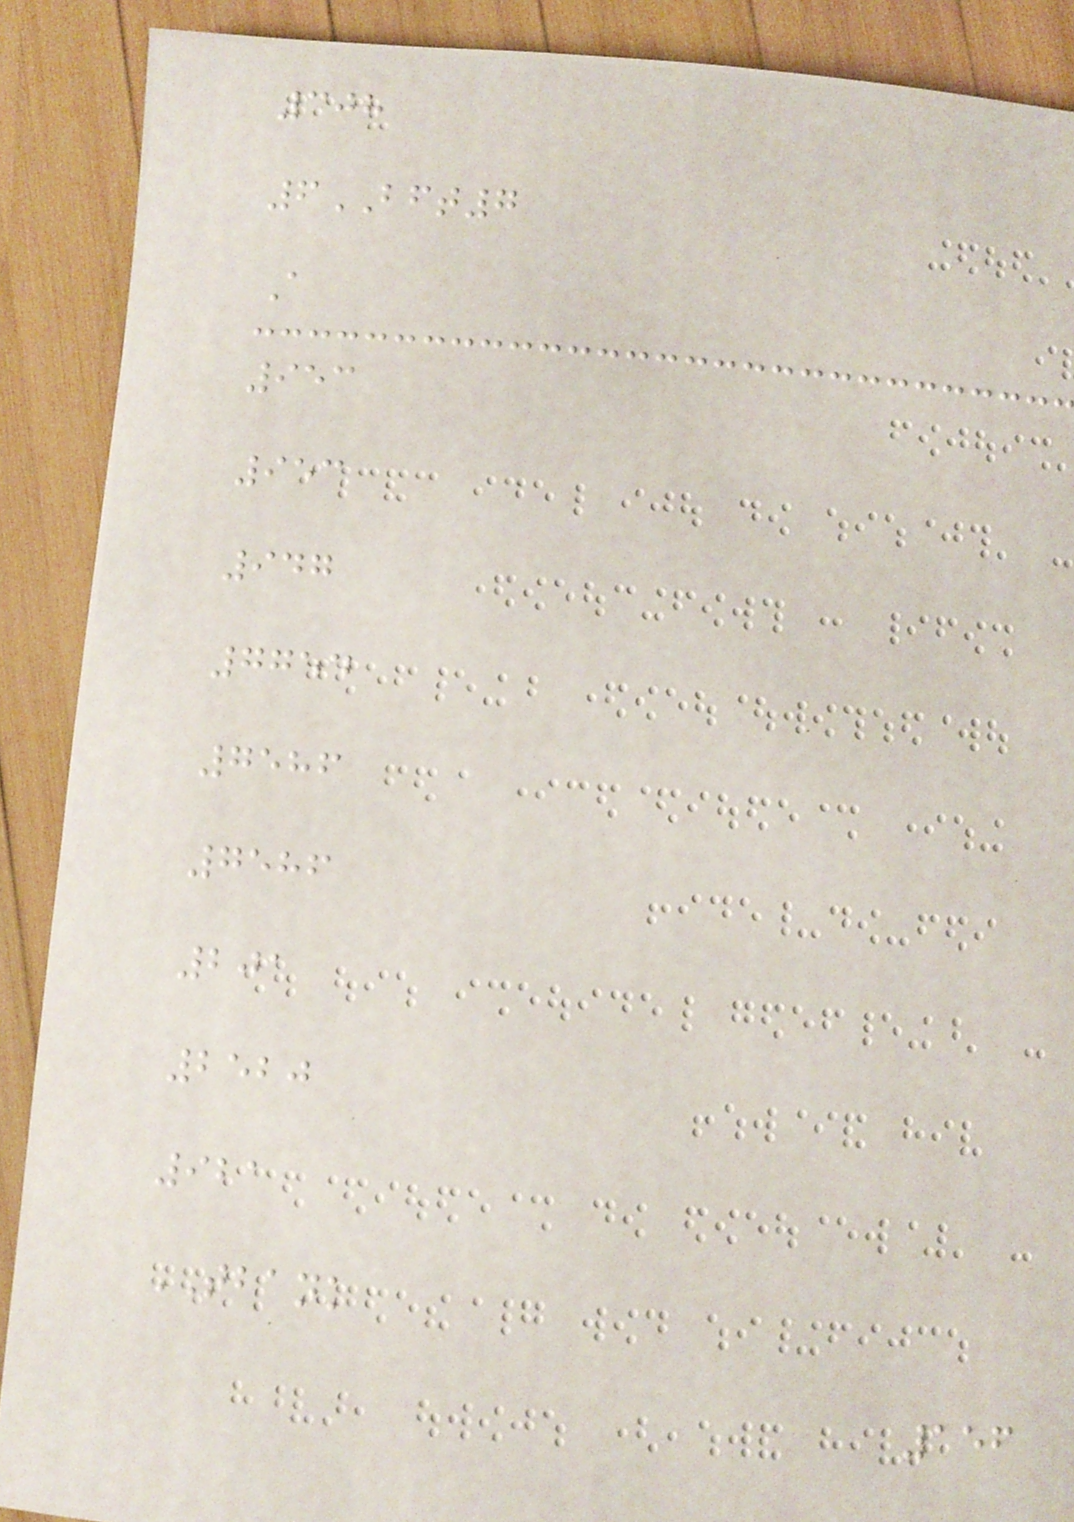308
6BFT7
A
953
953
947
7754
7586
7586
201
2520
921
TBANK
156
